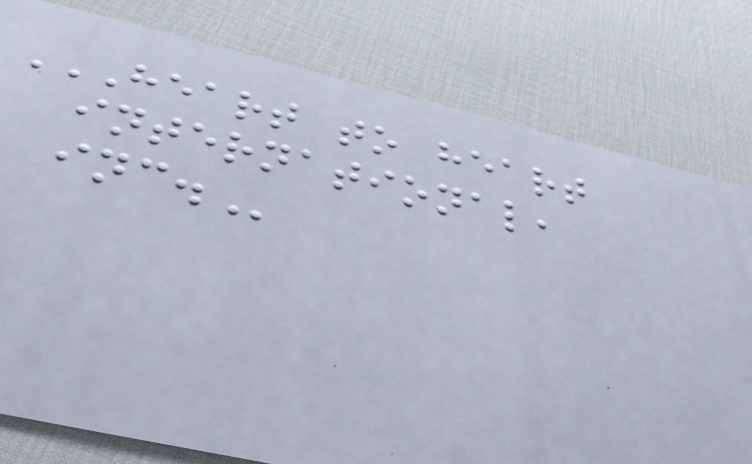HEART TO HEART
INTERNATIONAL,
INC.
